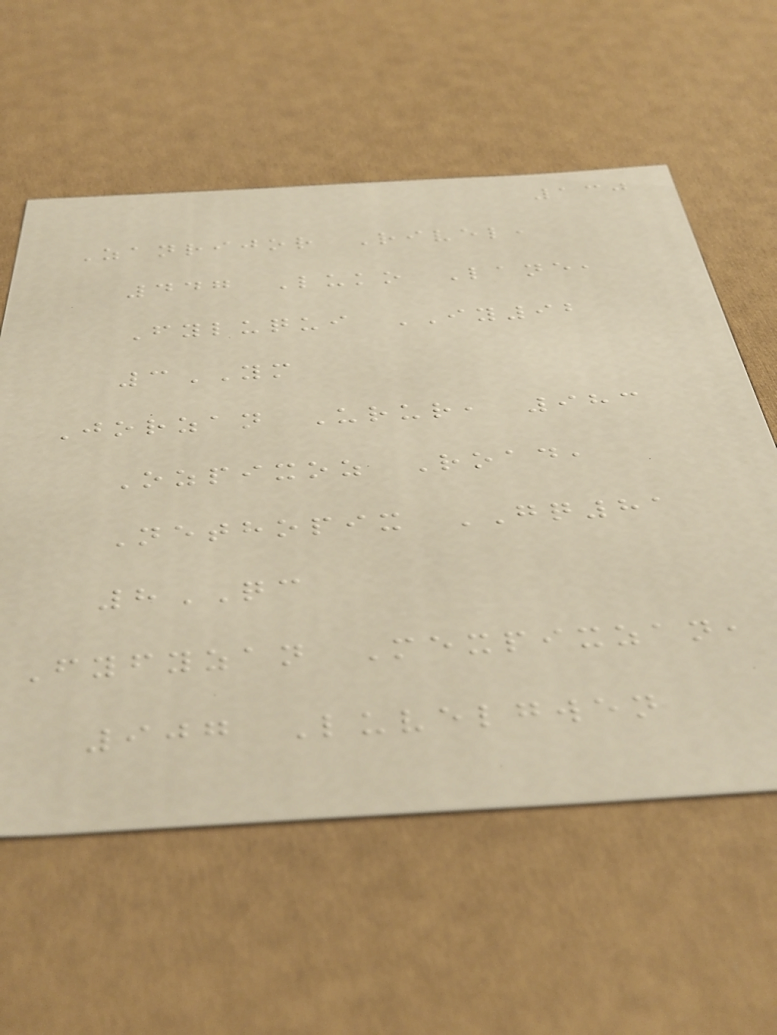130
Zanrijor Rivel,
447 Luko Lane,
Fyluqui IY92
3YM
Jorzan Urur, 983
Ozpixoz Road,
Nethopix GQ81
8QC
Fyfyzan Mexpixzan,
907 Luvelgwen
